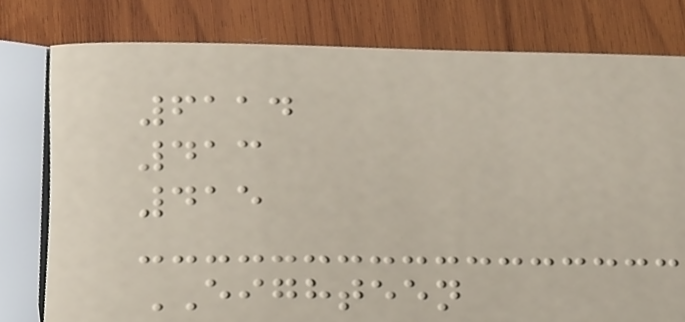6114
413
415
EIGHTEEN
